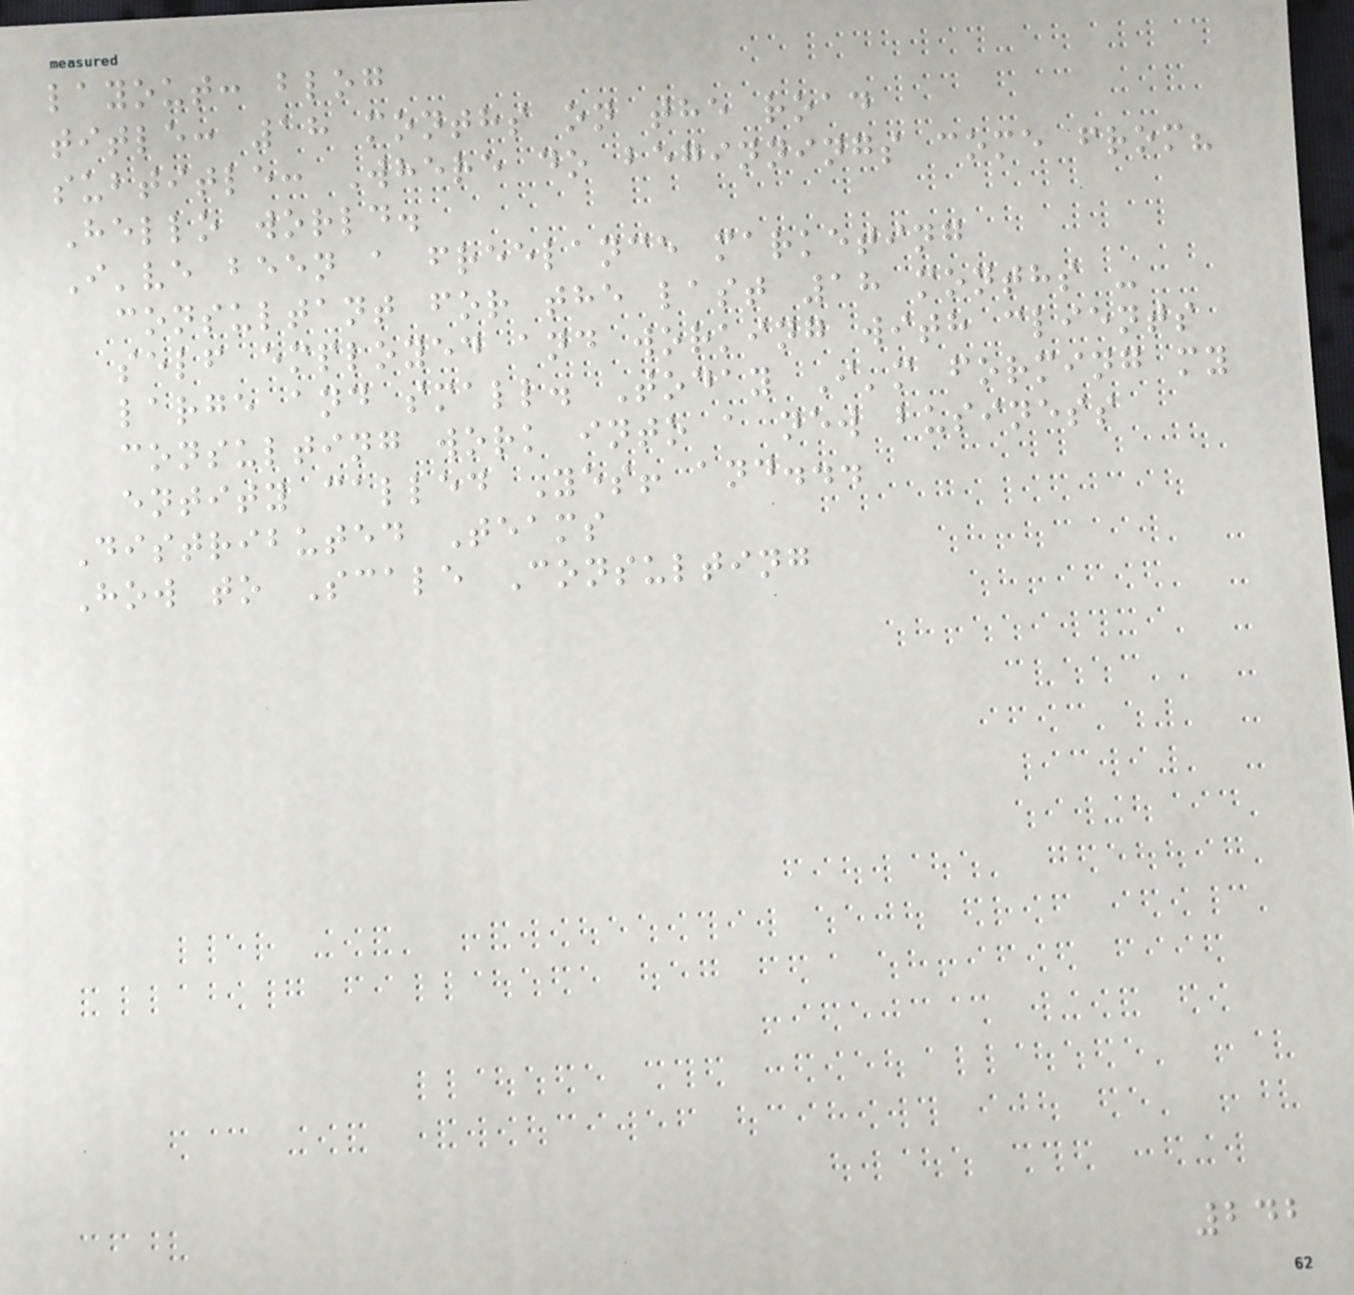layout: blog
title: 18 months on the road
subtitle: Where do beginnings come from?
Hello world.
I've been a freelance marketing
consultant for the last 18 months -
self employed and working with clients
large and small. Today I'm forming my
consulting work into a new business
entity called Yes! and...
Distributed Teams
How to Scale Consulting
242
